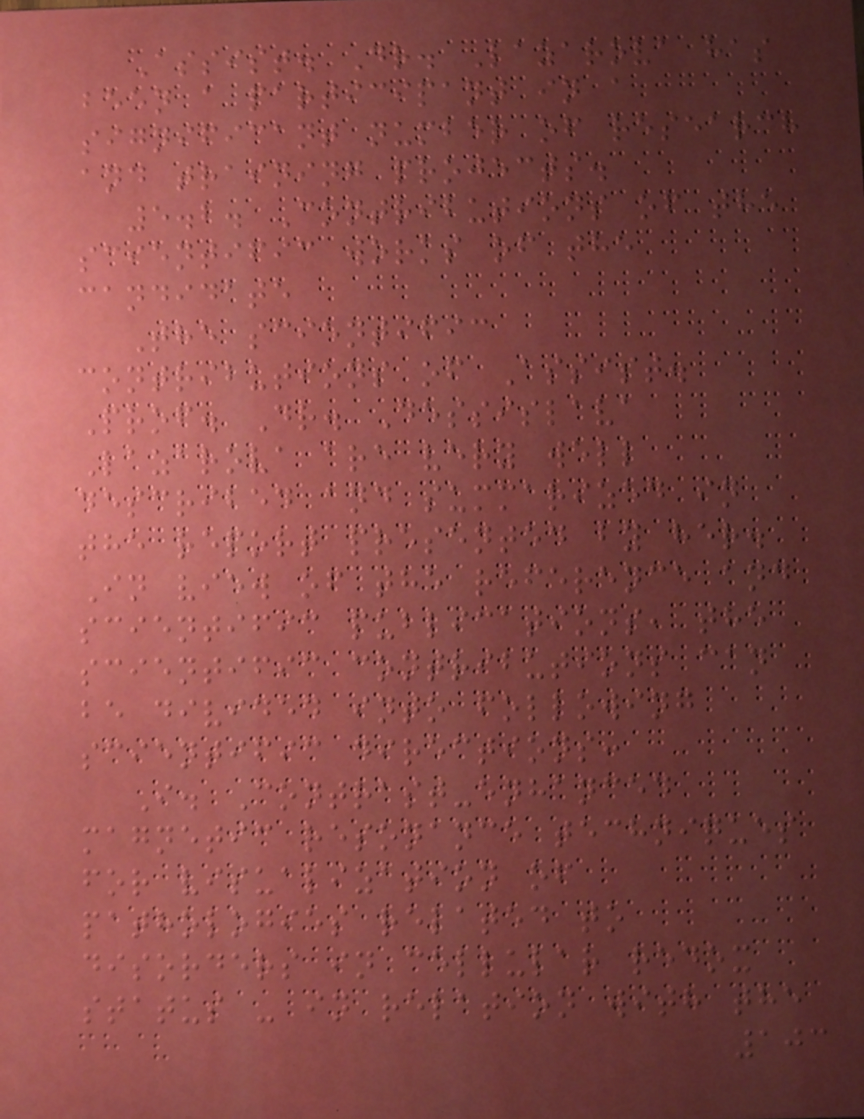Assist. Dr. Lazarova has
been a participant in a
significant number of research
and training projects.
5.2. Contributions of the
scientific works of the
candidate
The scientific
contributions of Assist.
Prof. Dr. Dessislava
Lazarova are very well
described and summarized in
the report presented by her.
In view of the reference and
scientific publications, the
scientific contributions can
be divided into following
scientific directions:
I. Contrast-enhanced
magnetic resonance techniques
for visualization of
pathologies related to
disorders in cellular redox
status - in relation with the
103
